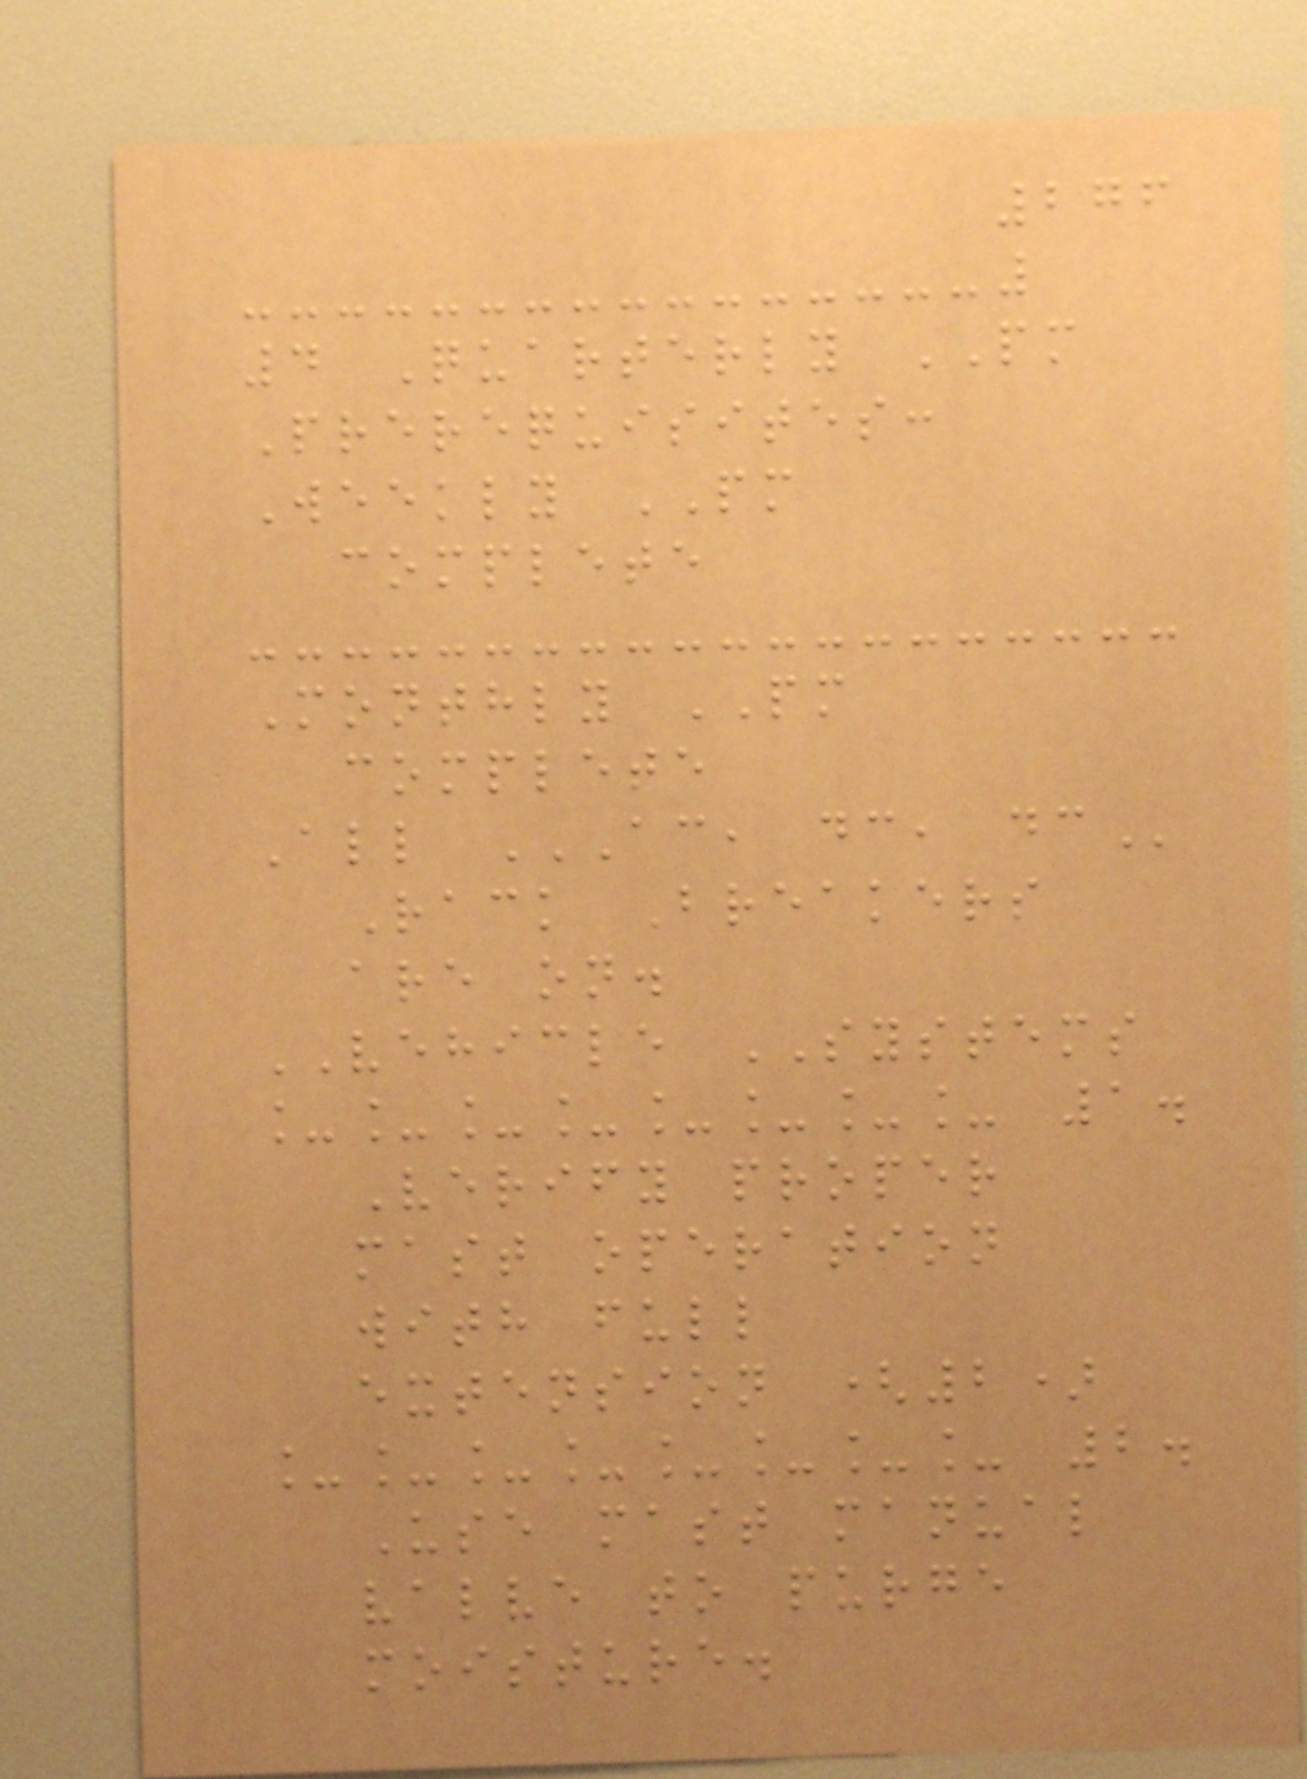276
4 Quarterly PM
Prerequisites:
Weekly PM
complete
Monthly PM
complete
All AC, DC, DC
Rack Breakers
are on.
VEHICLE SYSTEMS
________ 1.
Verify proper
mast operation
with full
extension (2)
________ 2.
Use mast manual
valve to purge
moisture.
